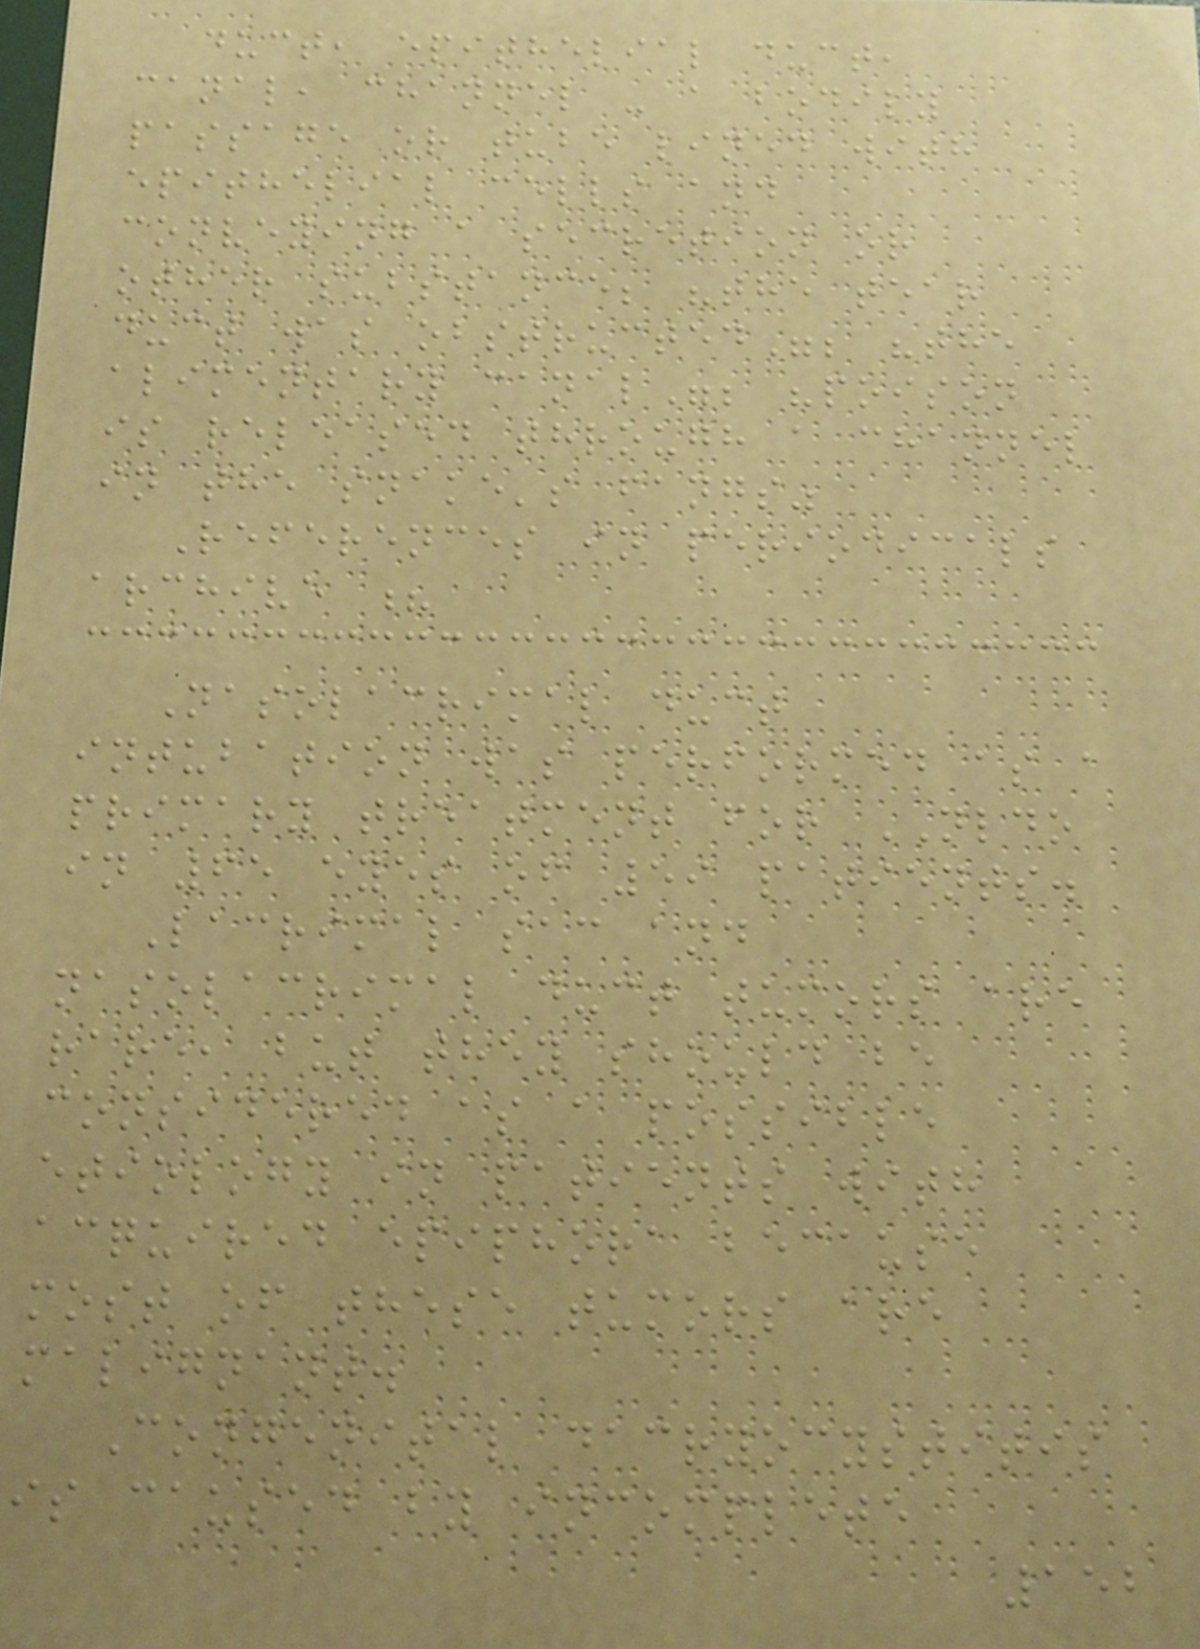duct, epithelial duct,
canal, channel - a bodily
passage or tube lined with
epithelial cells and
conveying a secretion or
other substance; "the tear
duct was obstructed"; "the
alimentary canal"; "poison
is released through a channel
in the snake's fangs"
References in periodicals
archive ?
Nasolacrimal duct
intubation was performed as a
primary treatment for NLDO
in 65 eyes of 59 patients.
Lacrimal sac and
nasolacrimal duct tumors are
rare, but they should be
considered as a possible
etiology in patients with
acquired epiphora because
most of these tumors are
malignant.
Congenital dacryocystitis
is caused by incomplete
152
